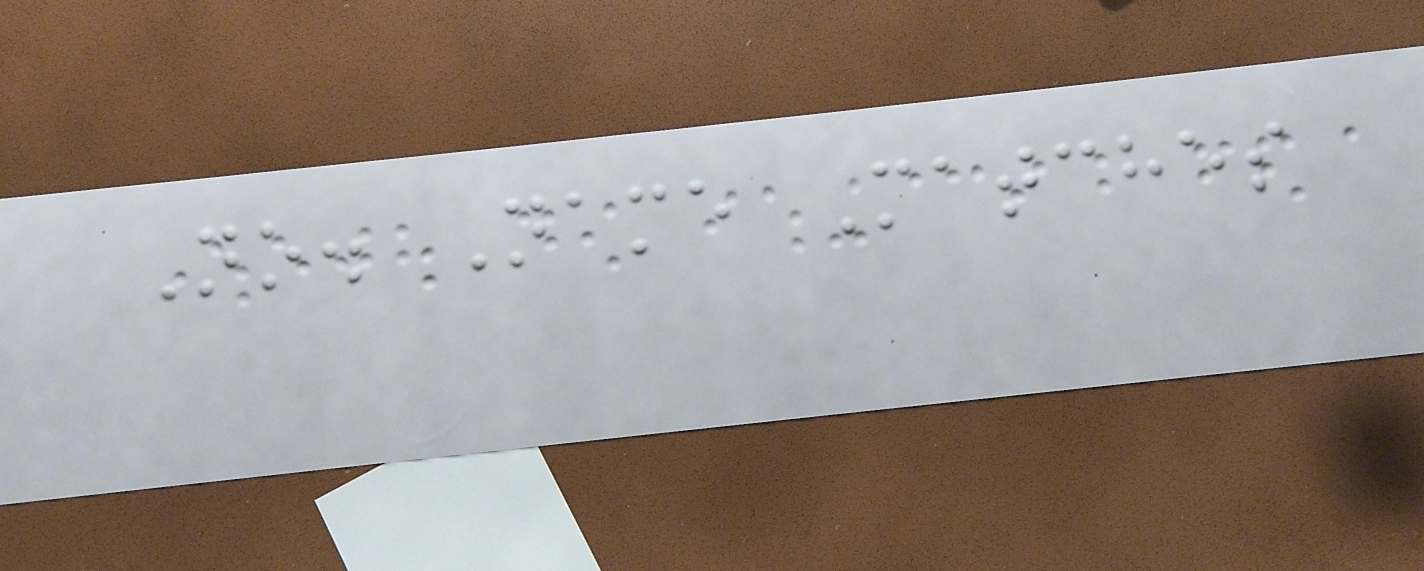No. Name Matches
